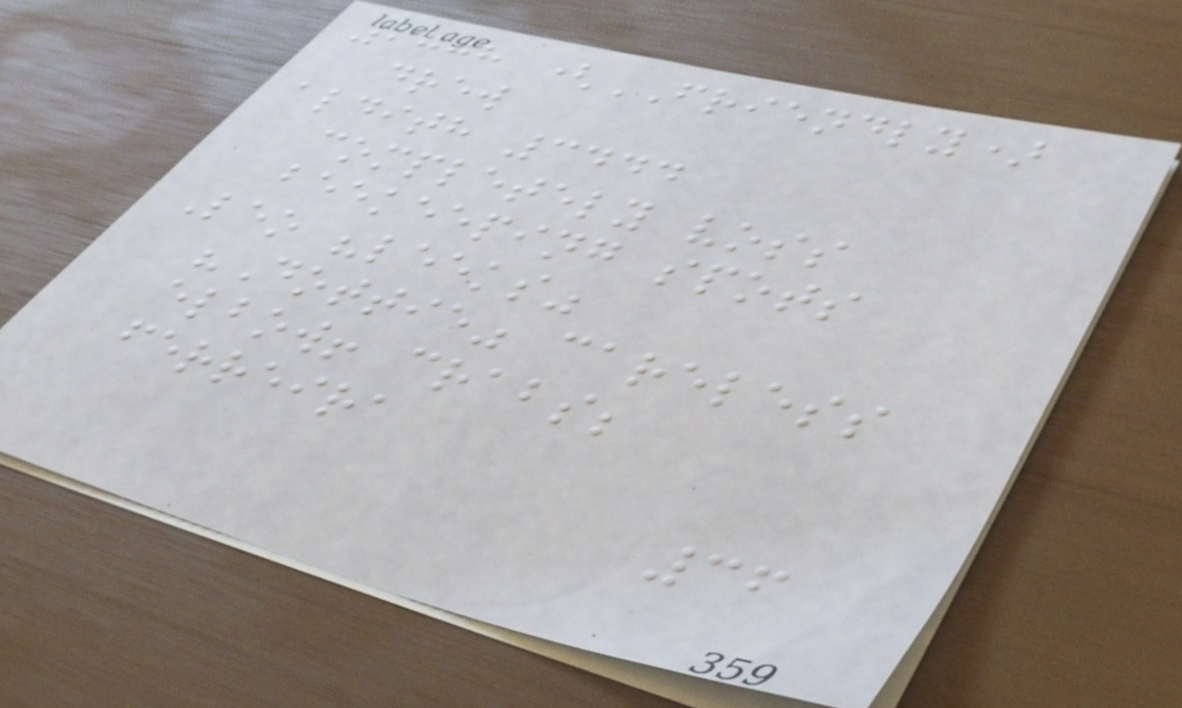6708 (FRIENDLY)
drew
aldith 3444
completely voss
beekeeping spots
Leo "leeks"
"Dottie" careless
elbow! crabs;
ferreira
36
